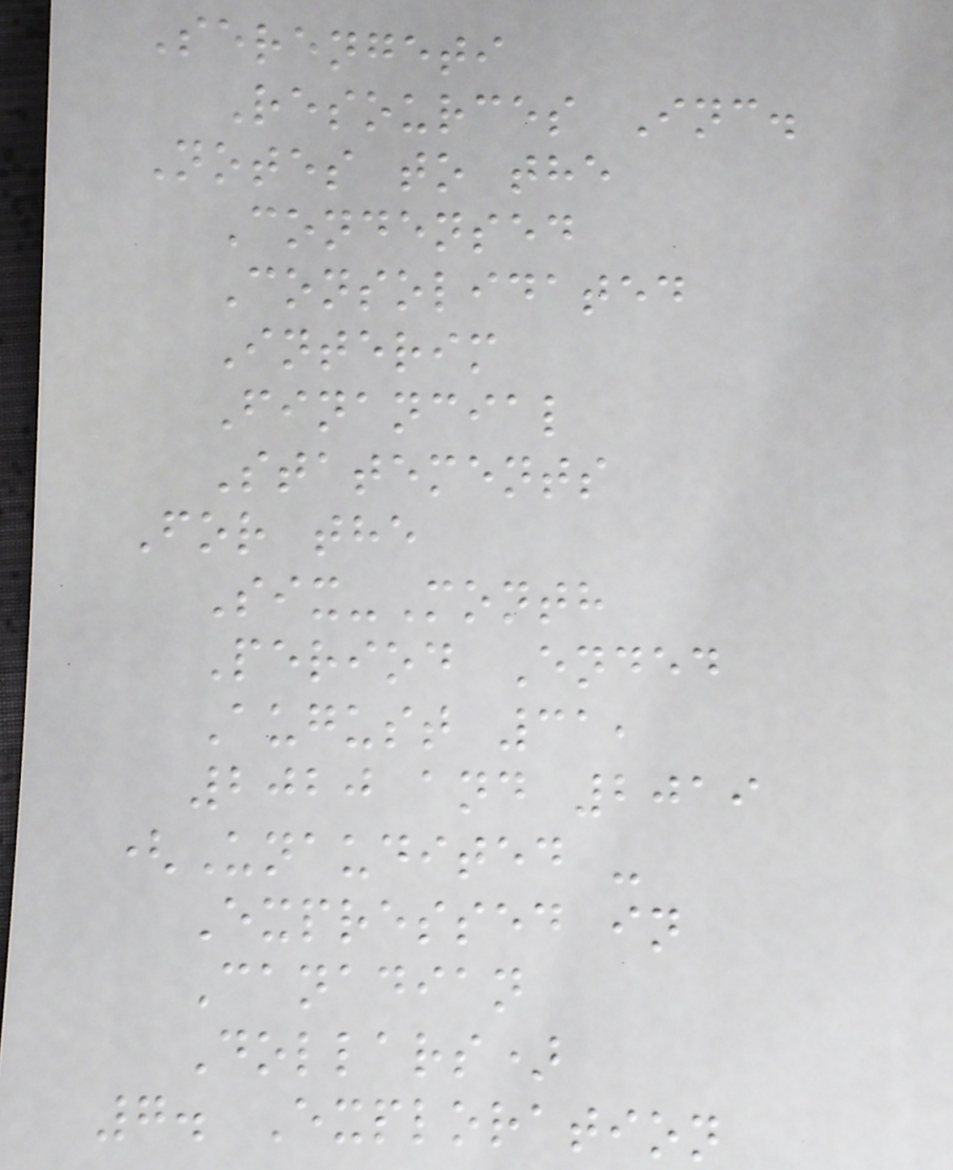Serengeti
Resources Inc.
Notes to the
Condensed
Consolidated
Interim
Financial
Statements
For the
Six-Month
Period Ended
August 31,
2020 and 2019
(Unaudited -
Expressed in
Canadian
Dollars)
7. Exploration
